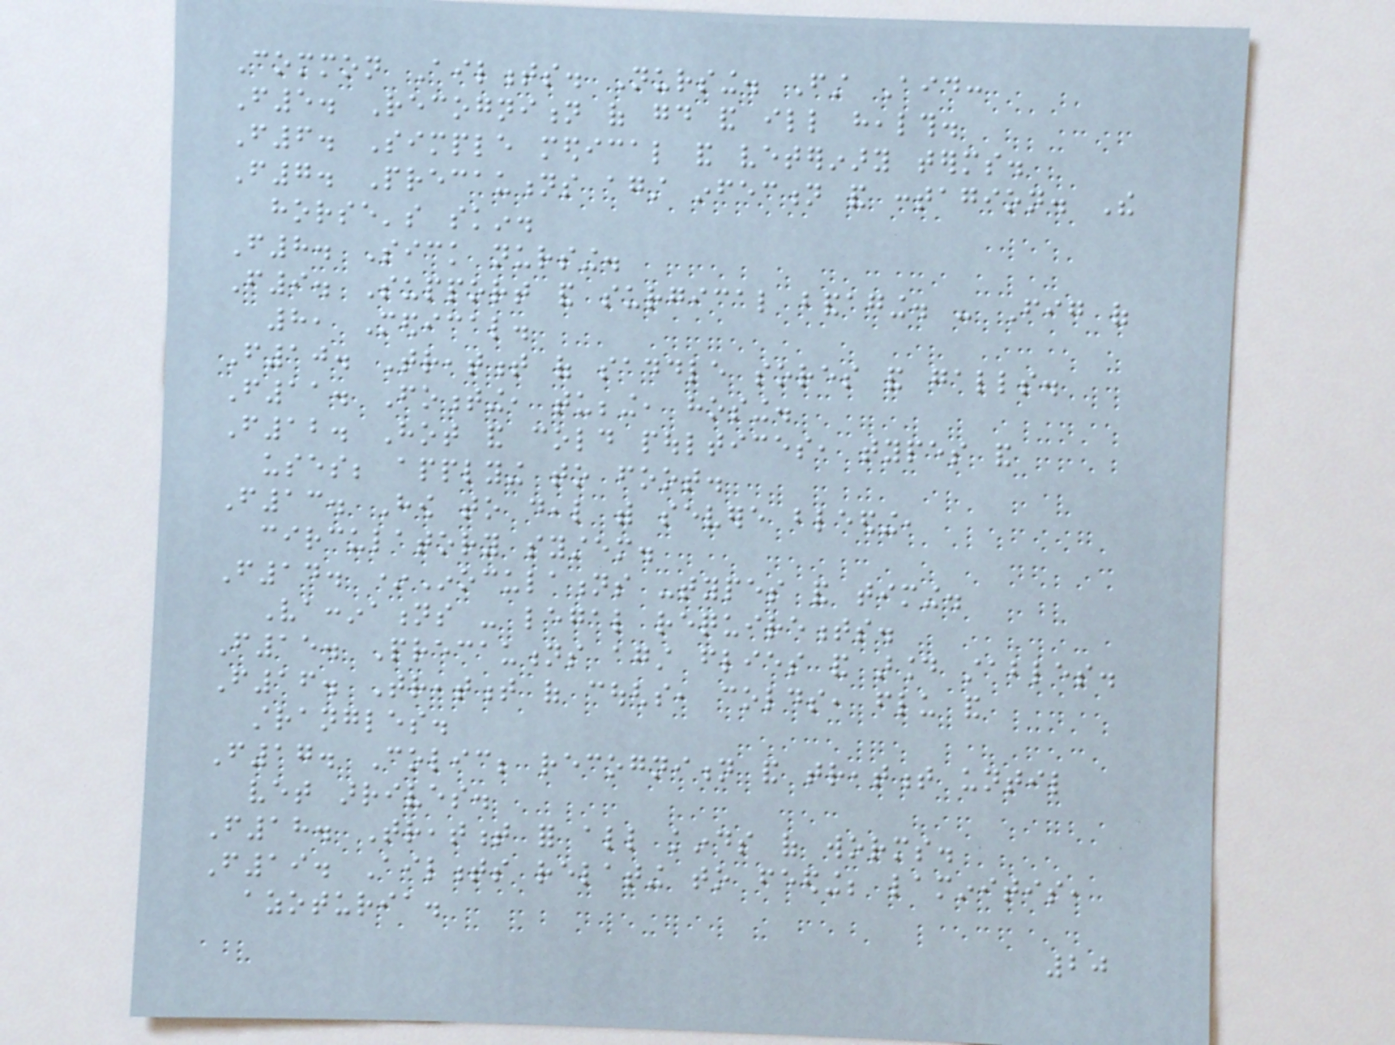Common Ailments. Nursing. First Aid:
F5. Recognition of good and ill health.
F6. Simple medical and veterinary terms.
F7. Precautions against infection and contagion. The
horse's skin.
F8. Sick nursing.
F9. Support and surgical bandaging. - Fig of
8, Medical.
F10. Treatment of saddle sores and galls.
F11. Fomenting, tubbing, hosing.
F12. Hot and cold poultices, types and
uses; applying to foot.
F13. How to deal with severe bleeding,
circulatory system.
F14. *Inoculations -types and timing.
Vaccinations - legal requirements.
F15. Precautions against flies and around stables.
F16. Treatment of coughs, colds, flu and
strangles.
F17. Colic; recognition and treatment until
vet arrives.
F18. Treatment for all kinds of worms.
F19. Ailments relating to feeding; laminitis,
azoturia.
20
